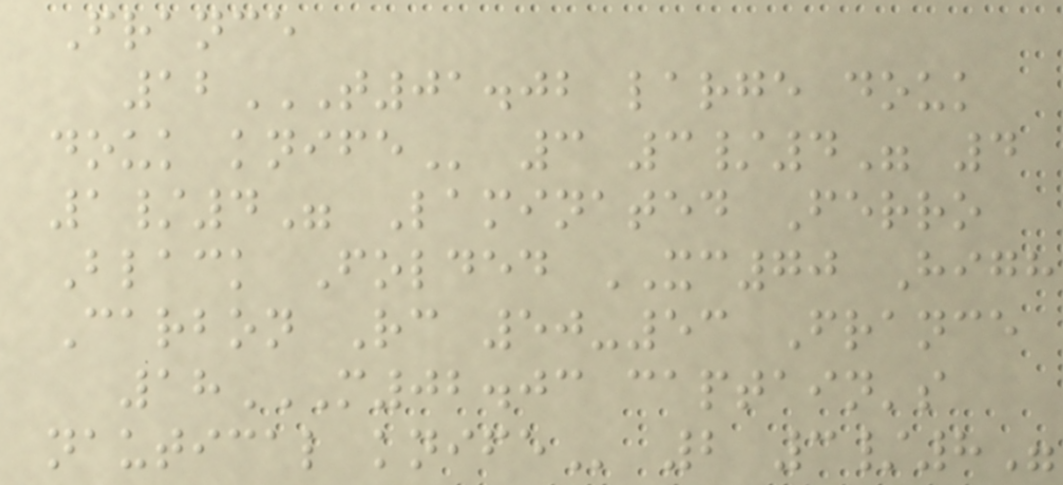France
12T01.02 LARGE DOUK
DOUK KNIFE 3 3/4" 4
1/4" Laminated Ferro
Black Folded XC70 High
Carbon Rc 50-53 France
18M02.03 CAPTAIN'S
NAUTICAL KNIFE 2 3/8"
